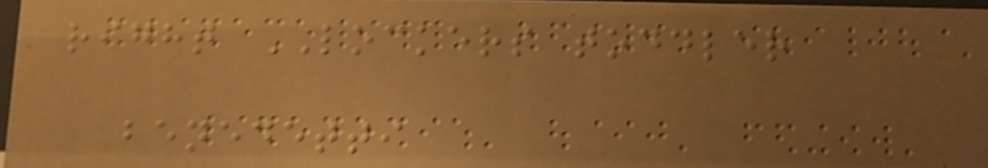right LOCKERS toddler
benedetti
